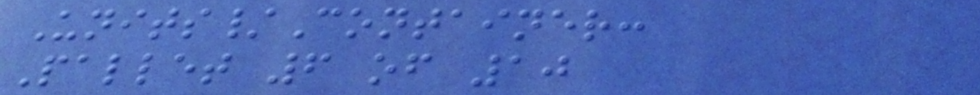Units/Container:
Pallet 6 of 10
